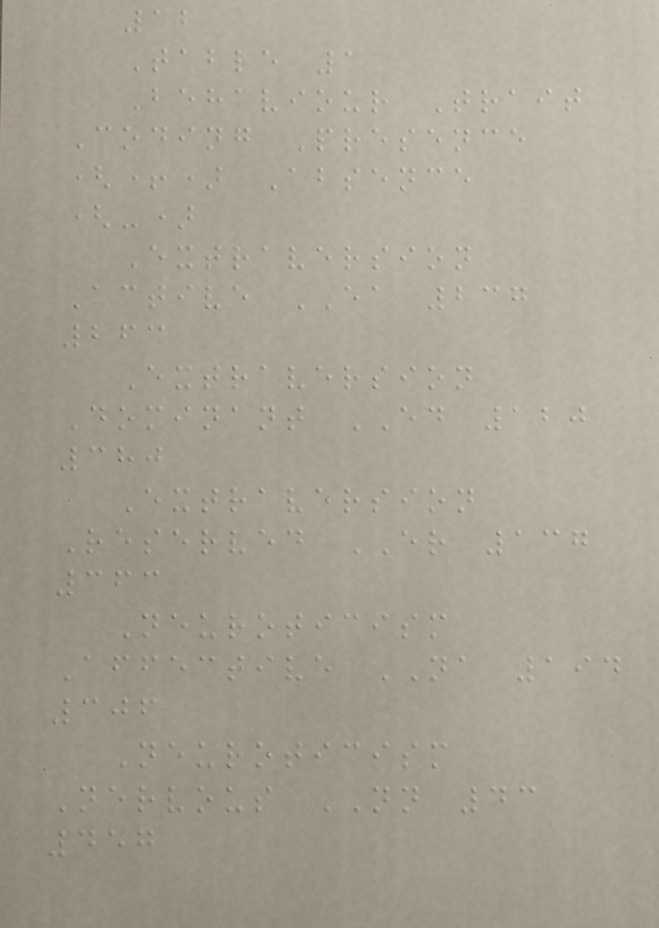12
Table 1
Behaviour Trait
Coding Presence
(+) Absence
(-)
Extraversion
Active EA 237
263
Extraversion
Dominant ED 120
380
Extraversion
Reserved ER 137
363
Neuroticism
Affective NA 194
306
Neuroticism
Nervous NN 43
457
